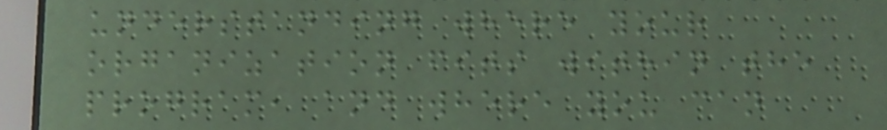understanding where your
organization fits within the
program, and where you can
